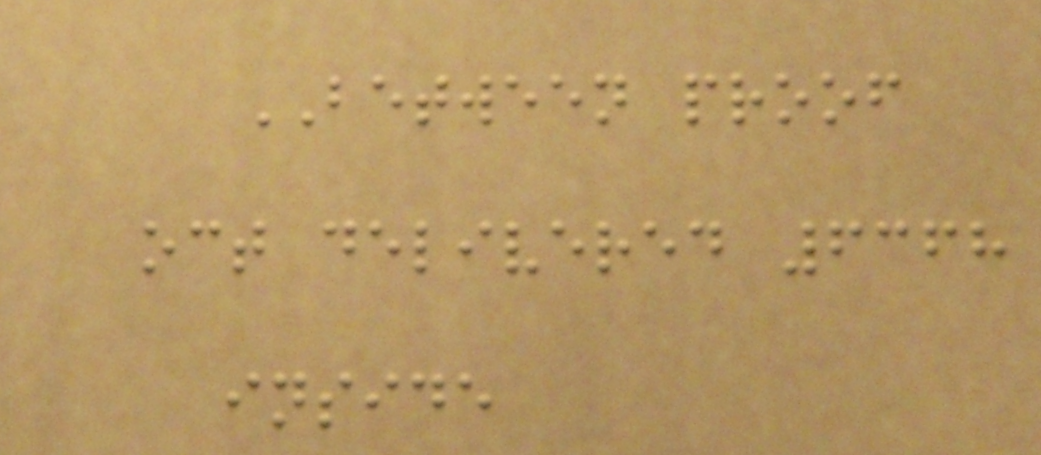BETWEEN proof
oct delivered 6368
inside
